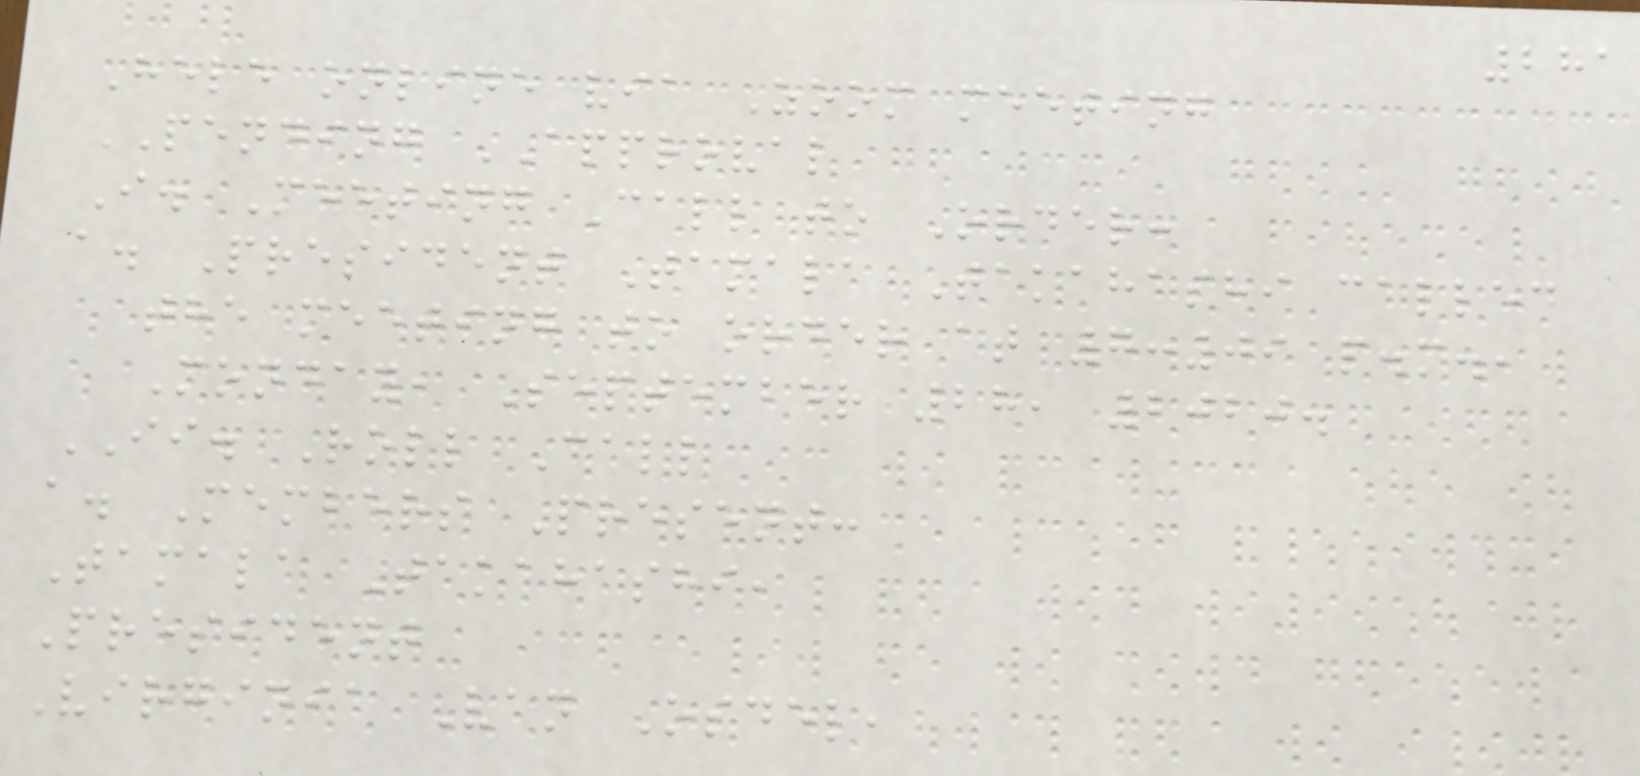281
Held online via Zoom meeting
PENDING APPROVAL
I. Meeting Call to Order:
a. President Tamala Takahashi called
the meeting to order at 7:09 p.m.,
Monday, September 28, 2020.
II. Roll Call
a. Members Present:
Tamala Takahashi,
President
Virginia Van Osdel,
